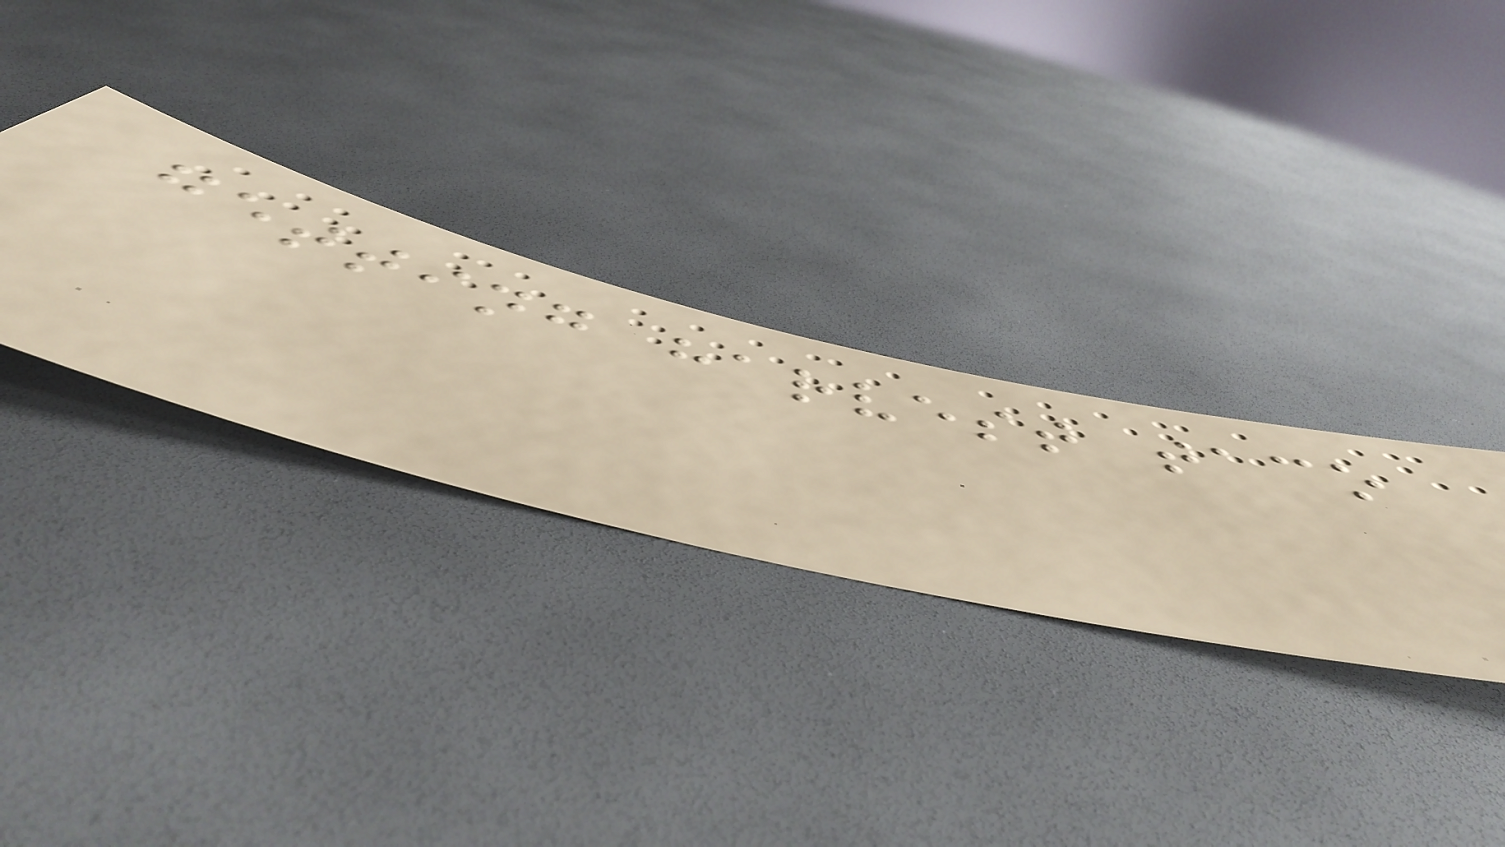getting harvest taco
